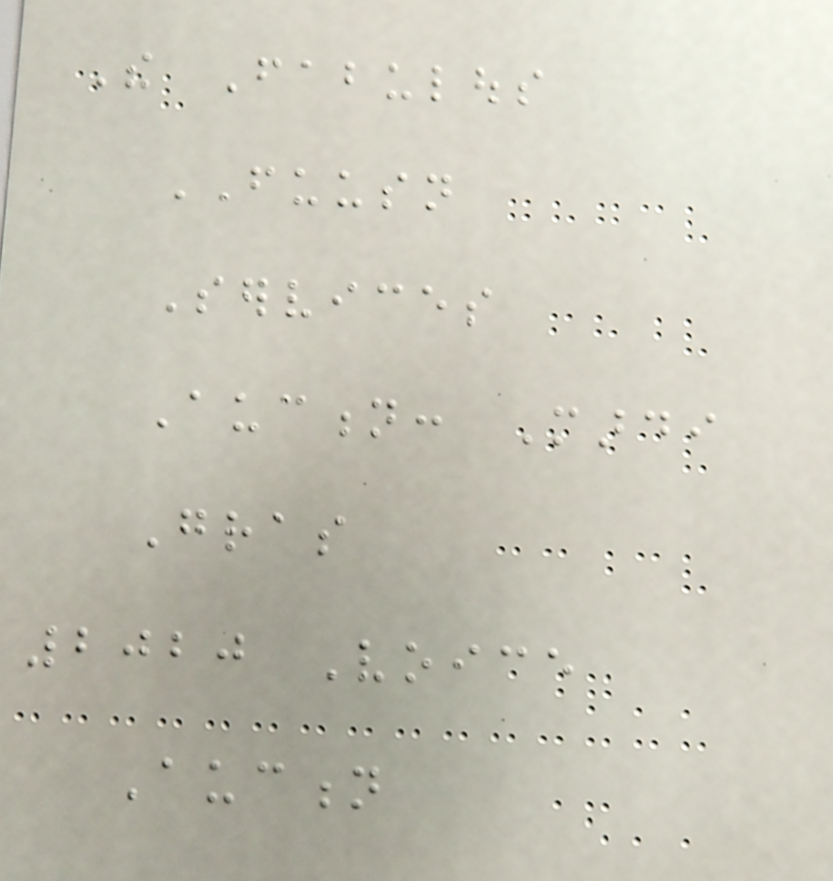The Fabulous
FUUSN
Services
Auction: Mardi
Gras
2020 Voice
Auction
